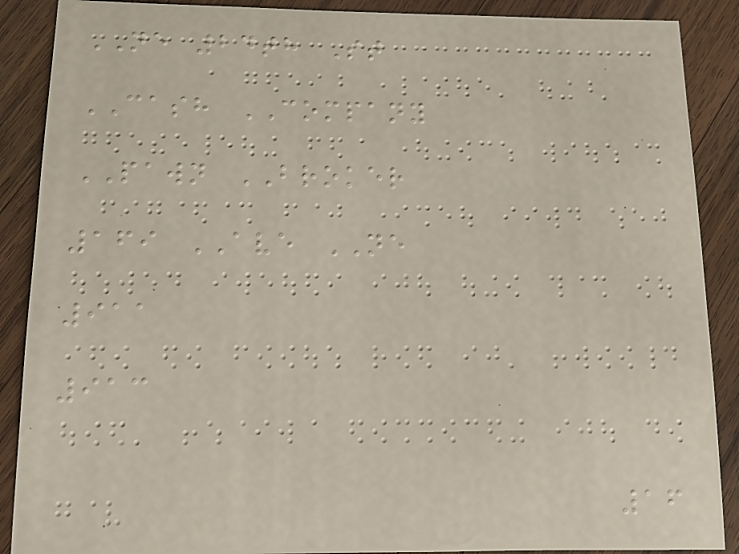NE 24th St
CASH COMPANY
PAWN BROKER
169 AVE NE
911
913
16
